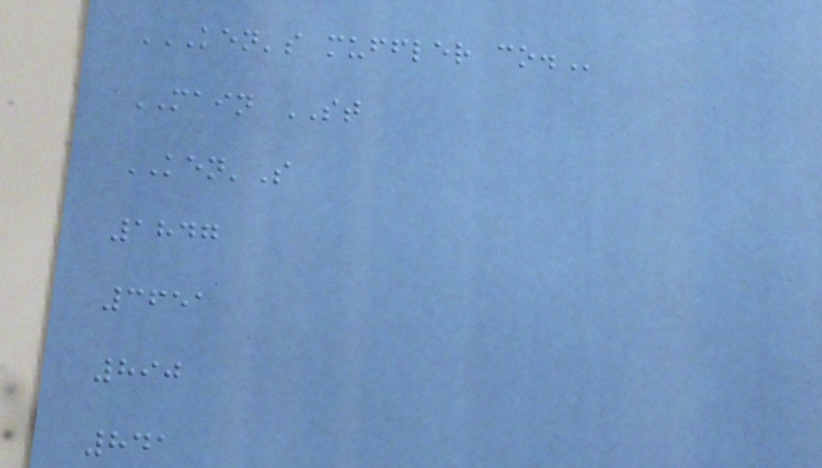KEN'S MUFFLER CO.
MAIN ST
KEN'S
1847
3651
890
841
